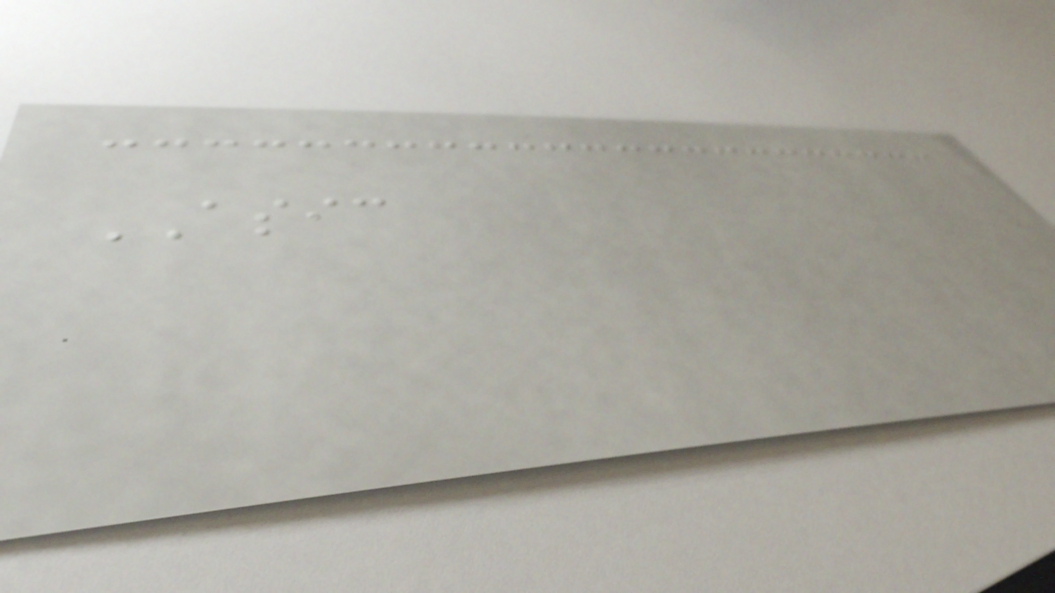ASIC
